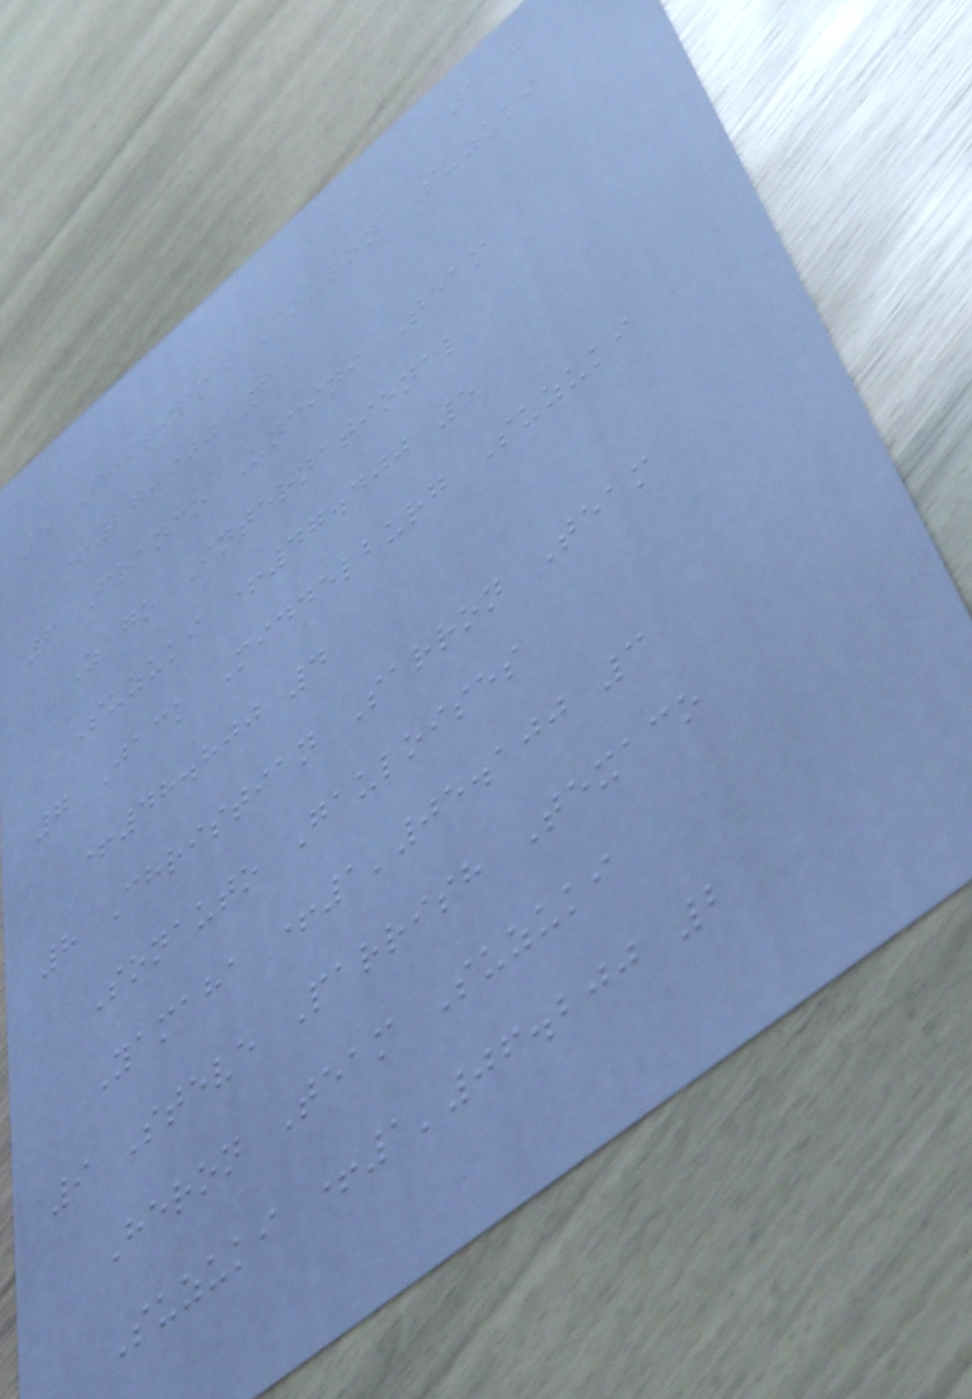127
5 Philippe Coulon Suzuki
+27.900 6
6 Franco Uncini Team
Zago International
Suzuki +47.400 5
7 Jack Middelburg Suzuki
+48.800 4
8 Christian Sarron Team
Sonauto Gauloises
Yamaha +1'05.100 3
9 Steve Parrish Texaco
Heron Team Suzuki
Suzuki +1'06.200 2
